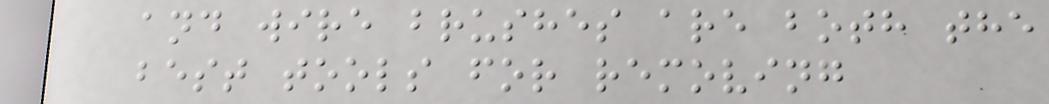and wire brushes are both the
best tools for removing
